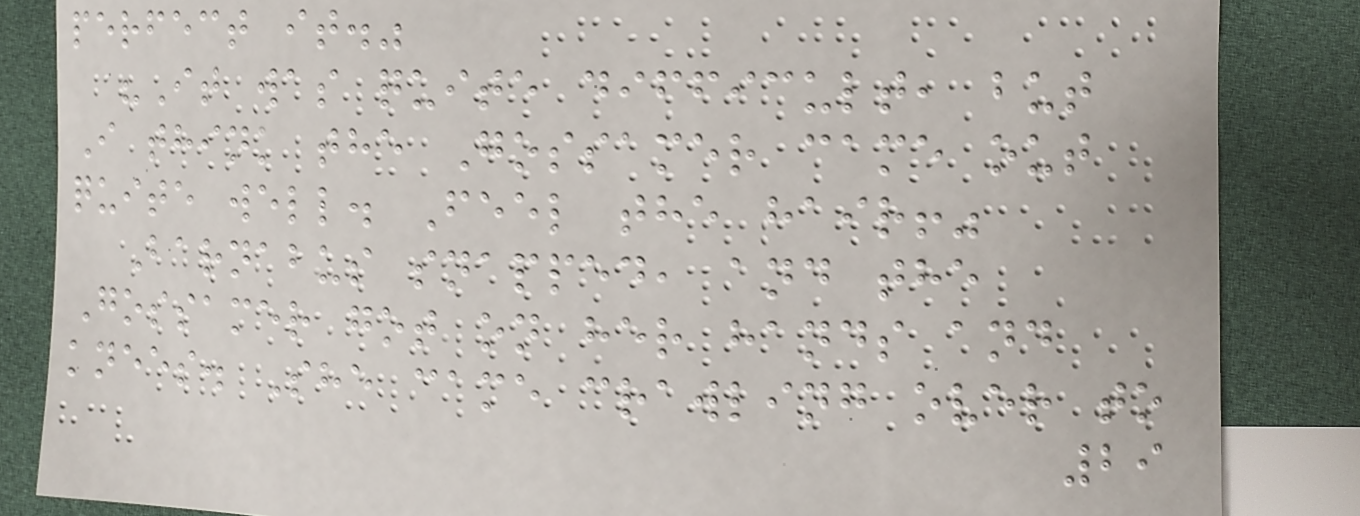perfect it."
"It was quite difficult, but
I think the Gossamer came out
quite well. Feel the hair!"
Barnabus snapped, and the
Gossamer got on her hands and
knees. She came crawling over to
29
